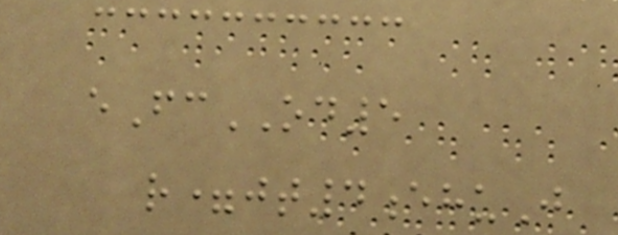eFcOD5
r=jt4ehuJ
